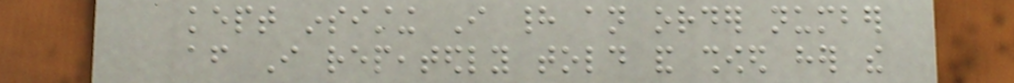kept insisting I had an order number
after I repeatedly told and showed her the
